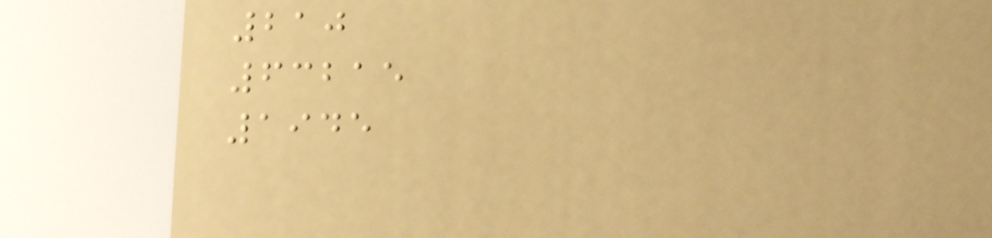210
63215
1945
